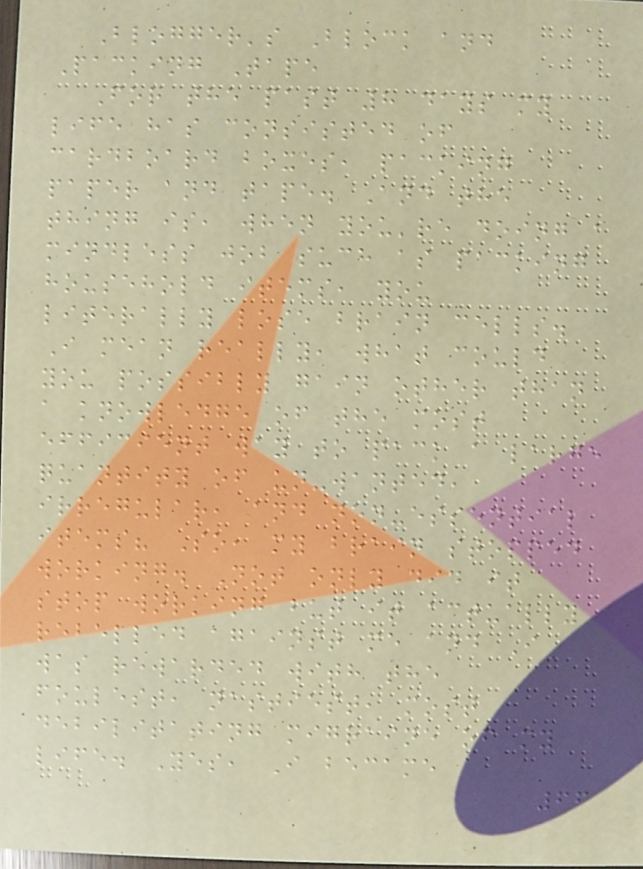Blogger's Block and
Packing Tape
For the past 8 days my
life has consisted of
cardboard boxes, packing
paper and tape. And the
thing is, when you're doing a
mindless job such as packing
household items, you
literally lose brain cells.
I mean really, what could
you possibly gain other than
a knowledge of the most
efficient way to pack a large
quantity of un-wanted,
irregular, and non-essential
items? So, my brain stopped
working. Not only did it
stop working but it actually
rebelled against me and I
was rewarded with the
foulest, nastiest, most
debilitating migraine of my
life. Yes, I became
66
